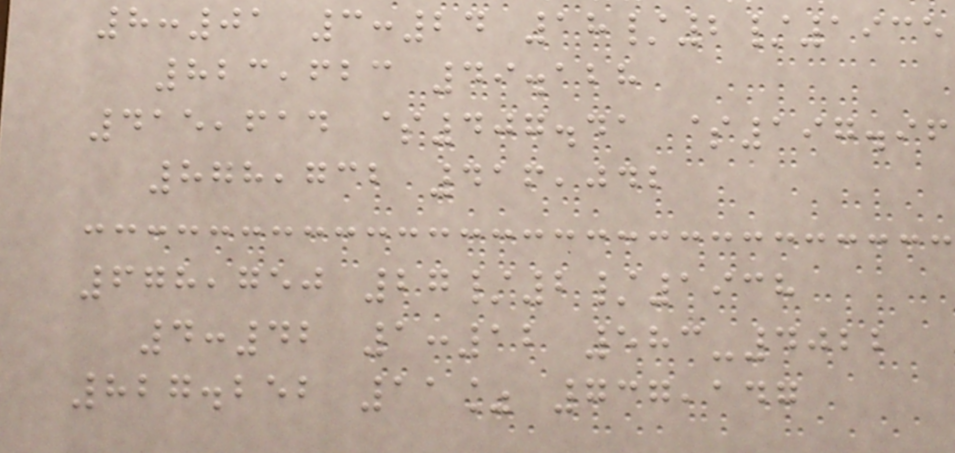8:01 3:24 18/2/1935
823,623 49.128
415,614 $407.41 $197.96
878,732 416,042
678,750 27/2/1938
4:42 1:12 583-4022
827.252 11% 737,147
